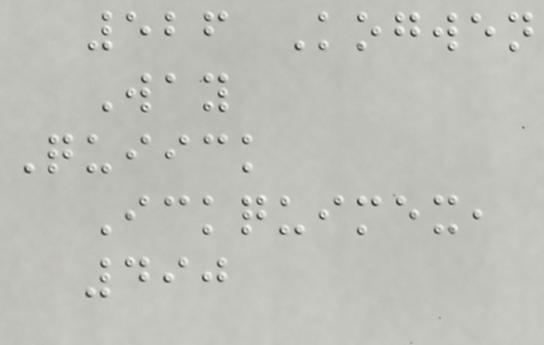526 Kogwen
Way
Quiick
Ickquimex,
490
